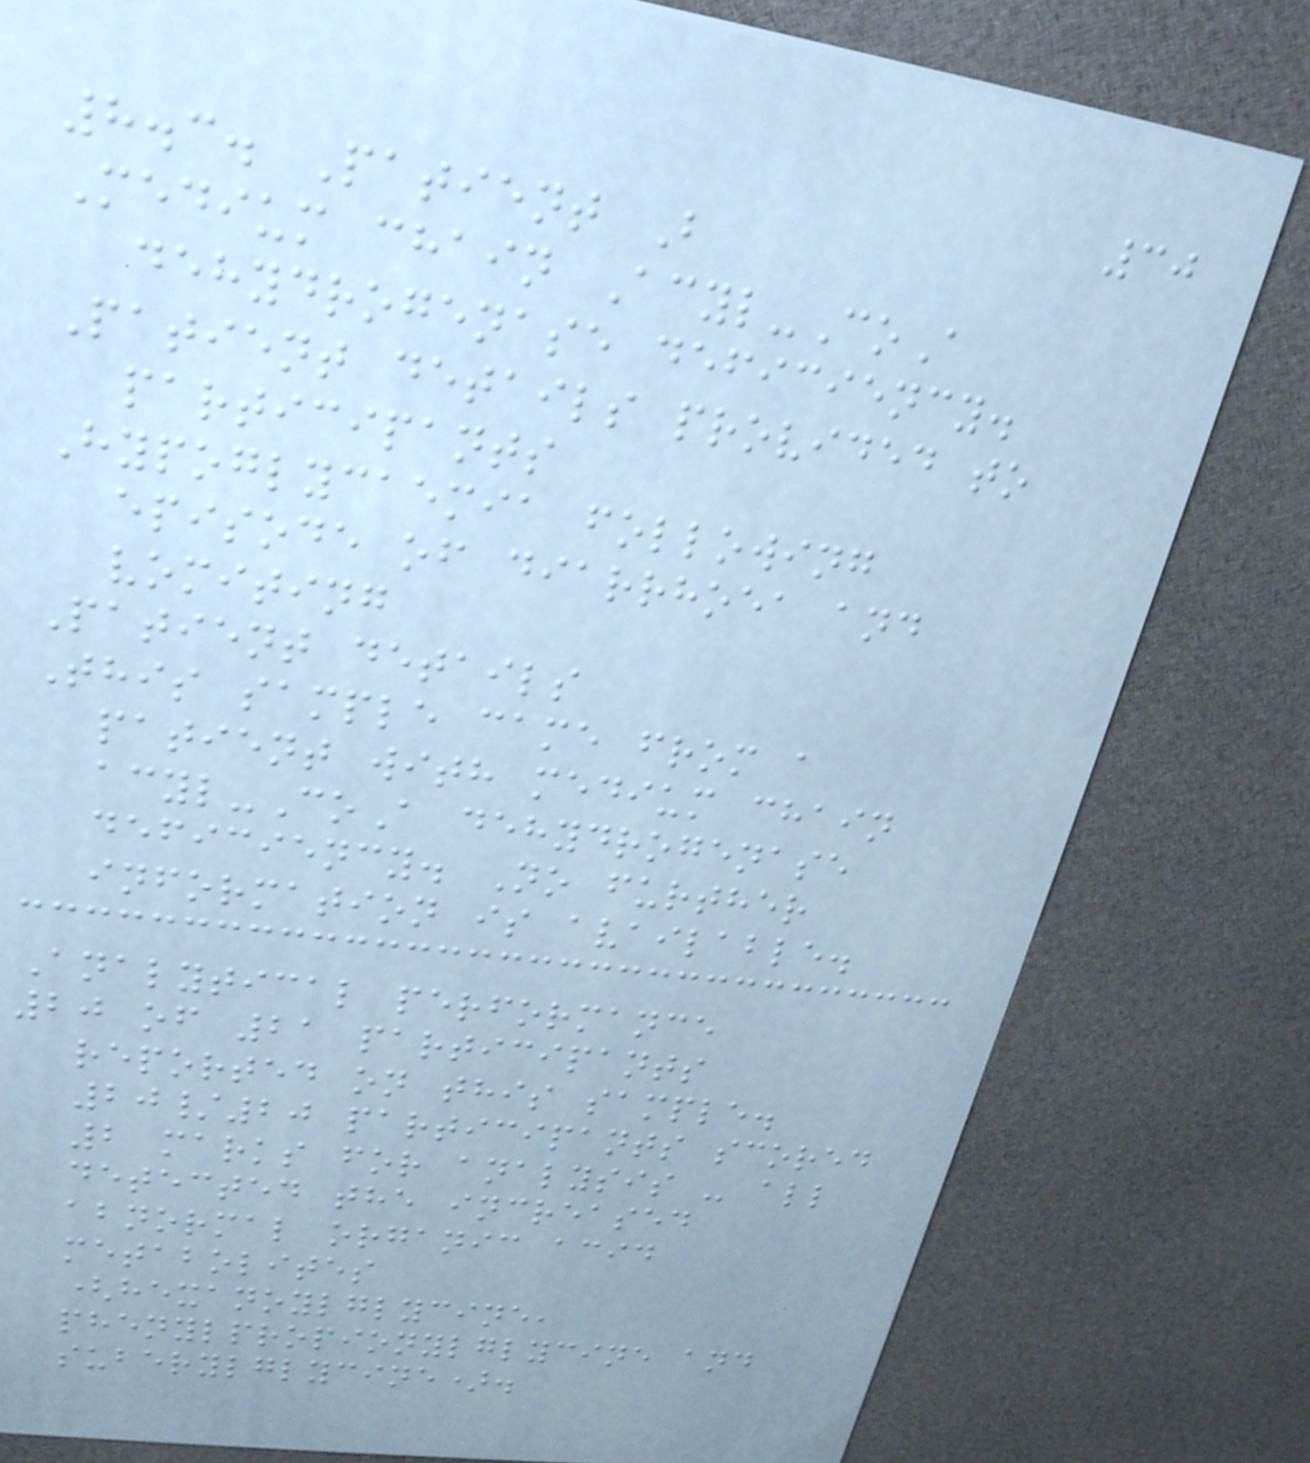30
8.3. Patient B
Medium chain Acyl-CoA
dehydrogenase deficiency.
Patient details provided to
participants
Hypoglycaemia following
episode of diarrhoea and
vomiting
Patient details
This sample came from a
patient with medium chain
acyl-CoA dehydrogenase
deficiency. No further
information is available.
Analytical performance
20 of 21 participants
reported on this sample.
20/20 participants scored
2 marks for analysis - all
detected the increased
abnormal organic acid
metabolites
(hexanoylglycine,
phenylpropionylglycine and
suberylglycine).
